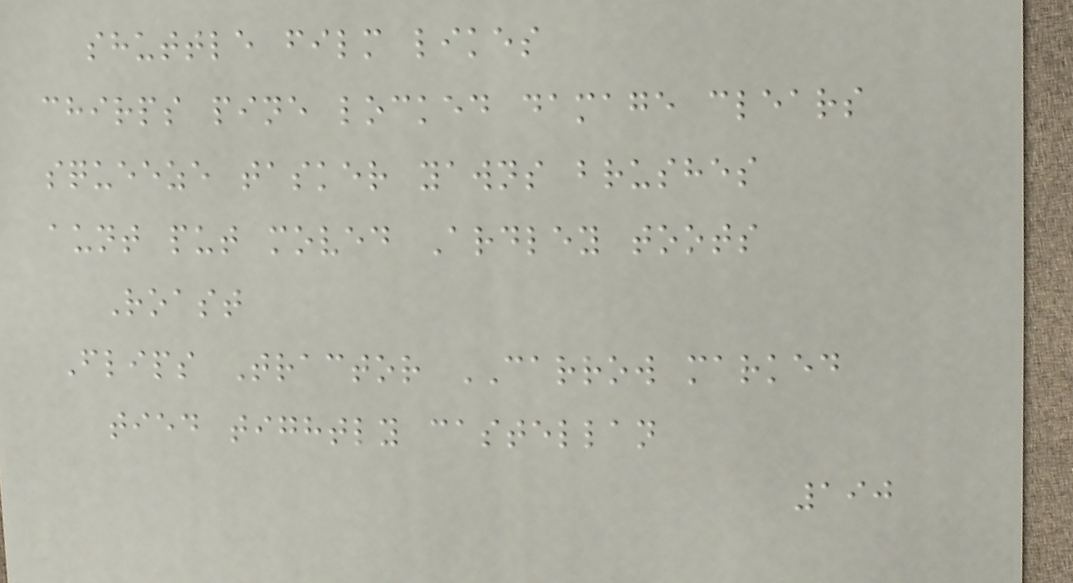shuttle film likes
chirps pine locked damage clears
squeeze tasker yawns brushes
aunt put moved Ardley toots
Roast
Flips Tractor CARROW marked
tied tightly castellan
190
